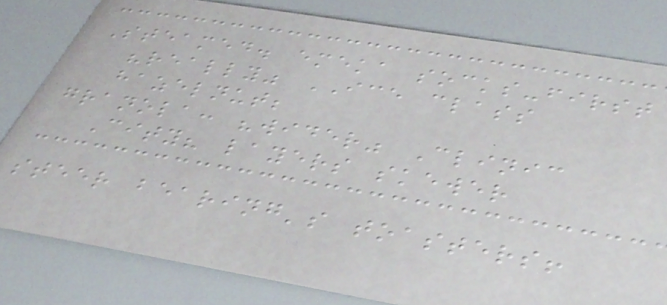Steamed. emeka socks-first
"really" ICE class
hazelnut;
granola: "wider" Clinic
City? layers skewer
steer bearing's toasters!
